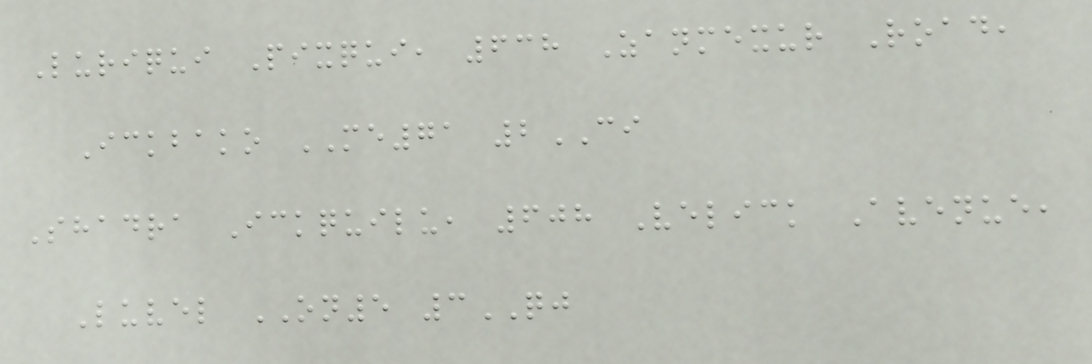Luriqui Pixqui, 638 Zanmexur Road,
Ickbako ME71 2CI
Shadra Ickquilu, 608 Velick Avenue,
Luvel ON5 3QJ
